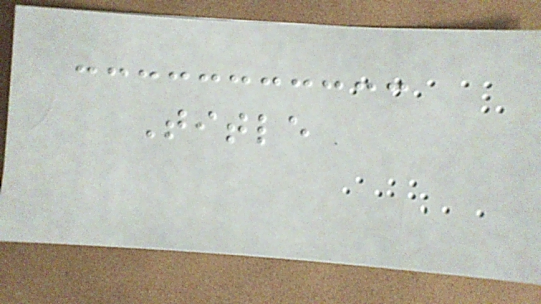Title
